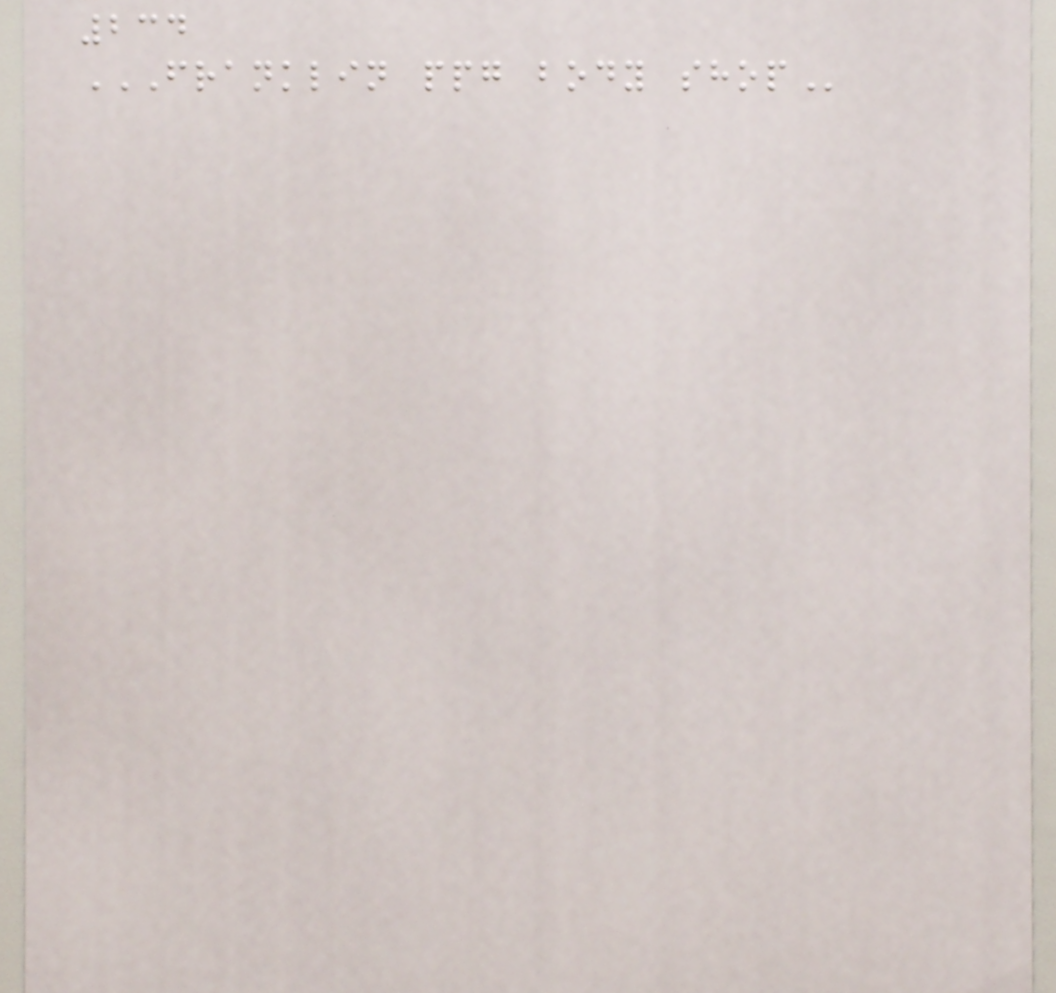234
FRANKLIN PPG BODY SHOP
